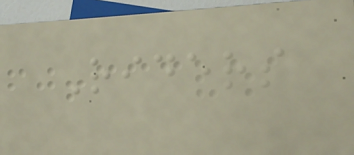Riders
